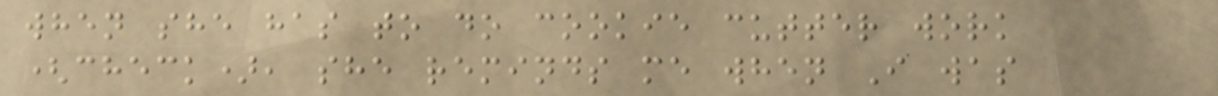when she has to do cookie cutter work
(check), she reminds me when I was
